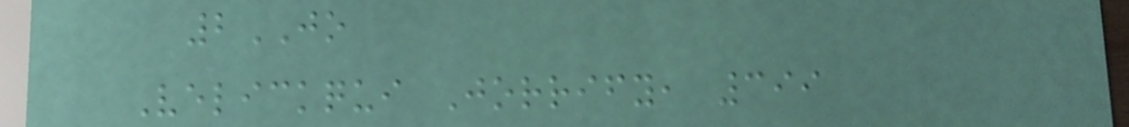2JO
Velickqui Jorrify, 399
